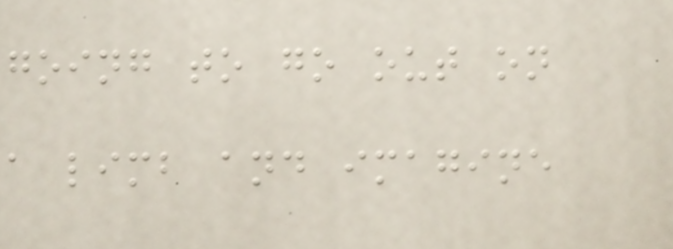going to go out on
a limb and imagine
